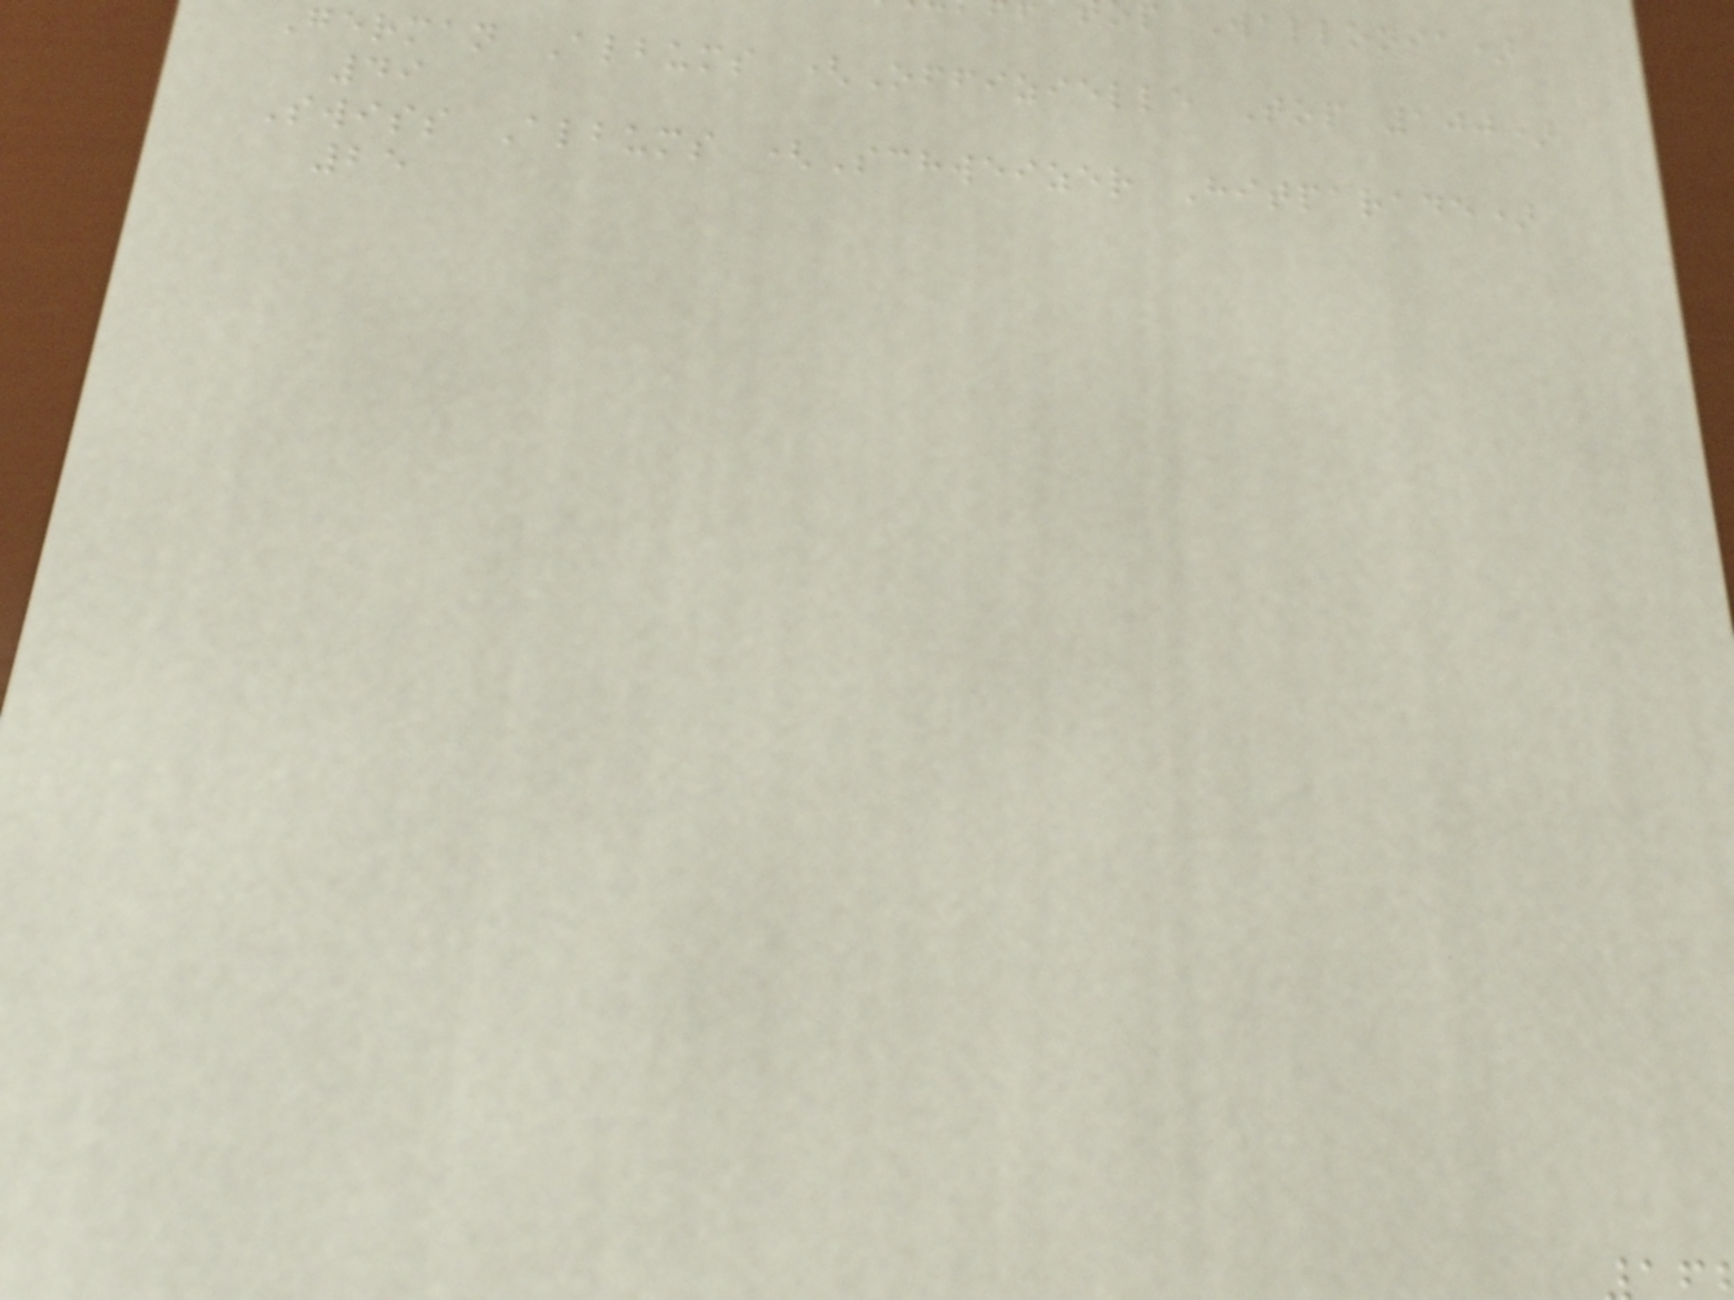p Wallonia)
German Albums (Offizielle Top 100)
49
Swiss Albums (Schweizer Hitparade)
25
